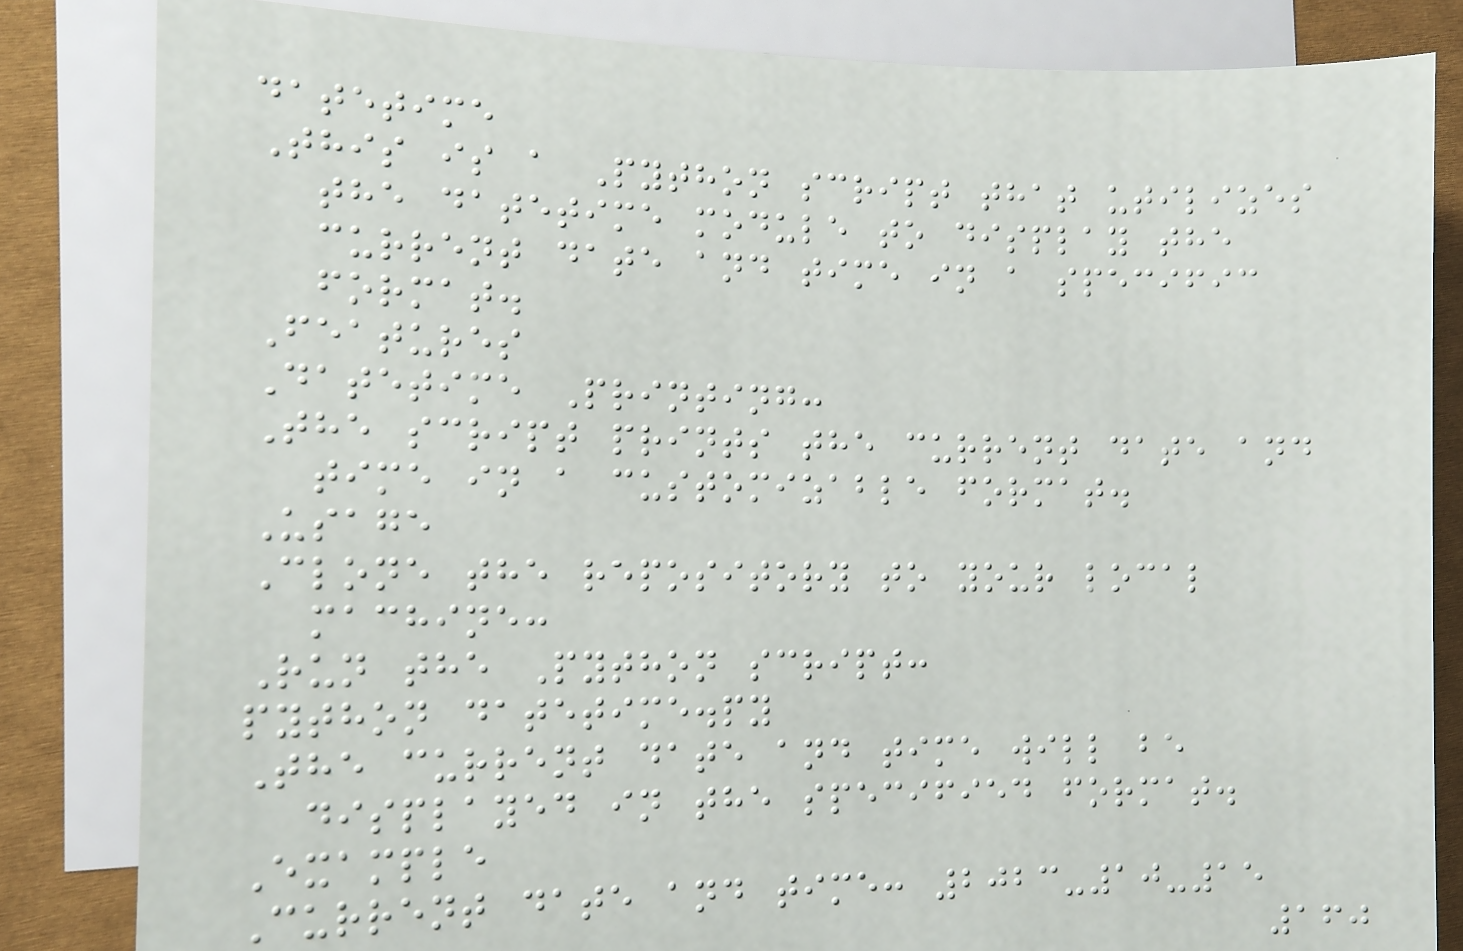datetime
This is a Python script that utilizes
the datetime module to display the
current date and time in a specific
format.
Features
Datetime Printing:
The script prints the current date and
time in a customizable format.
Usage
Clone the repository to your local
machine:
Run the Python script:
python datetime.py
The current date and time will be
displayed in the specified format.
Example
Current date and time: 2023-10-15
160
